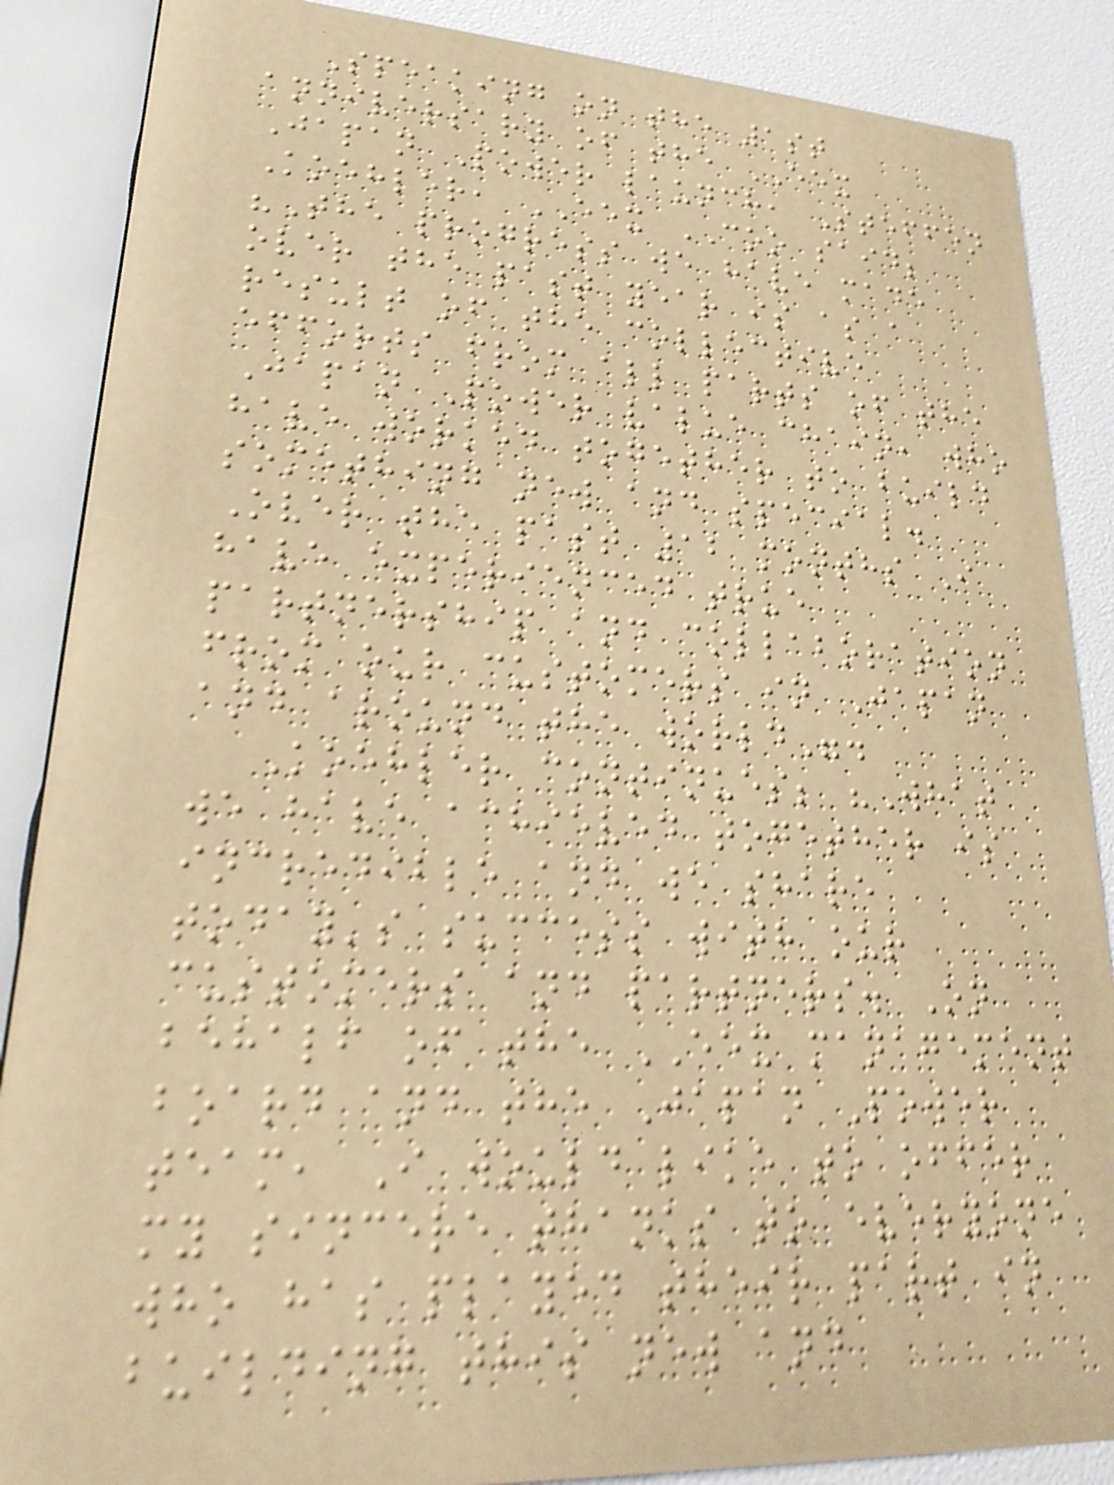Speaking on the 1st
anniversary of the EEX
Japan Power launch, Steffen
Koehler, EEX COO said;
"The progress we have made
over the past year is as a
result of the collective
efforts from all parts of the
Japan Power value chain, who
have worked together to build
something new and special.
Over the past 12 months I
have experienced true
partnership and collaboration
from our customers in Japan
and around the world".
Koehler continues; "What
we have achieved together is
incredible and we share
today's success with our
customers and partners. On
behalf of the EEX management
board and the Japan Power
team, I would like to offer
my sincere thanks to everyone
who has played their part in
building this new and
